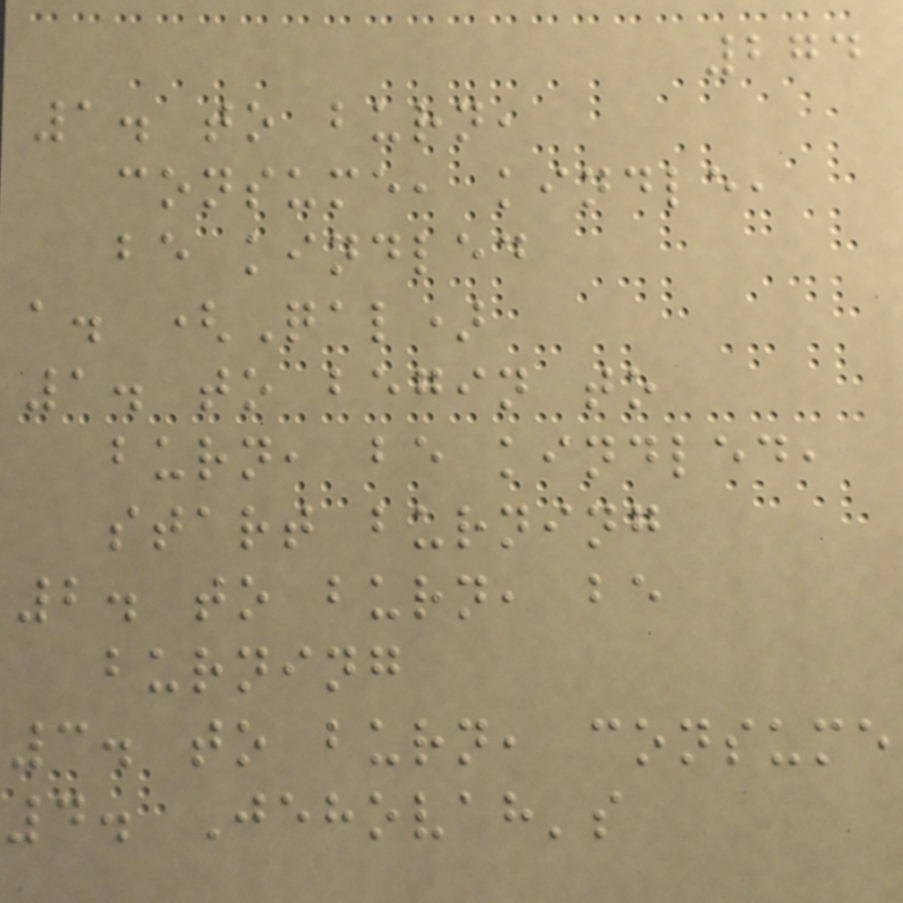274
1. to burn,
consume, kindle,
be kindled
a. (Qal)
1. to begin to
burn, be kindled,
start burning
2. to burn, be
burning
3. to burn, consume
4. Jehovah's
